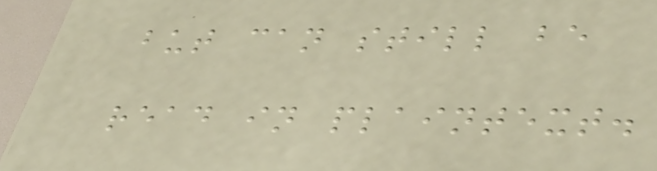but can still be
read in plaintext.
